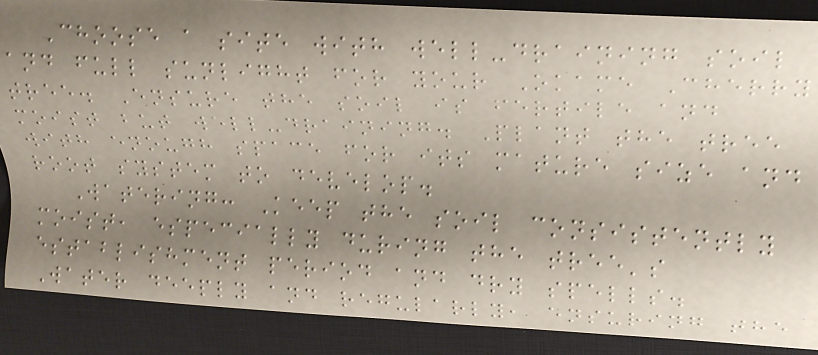Choose a site with well-draining soil
and full sunlight for your Okame Cherry
tree. Ensure the soil is fertile and
moist but well-draining. Plant the tree
with enough space for its mature size and
root system to develop.
Watering: Keep the soil consistently
moist, especially during the tree's
establishment period and dry spells.
Water deeply and regularly, ensuring the
